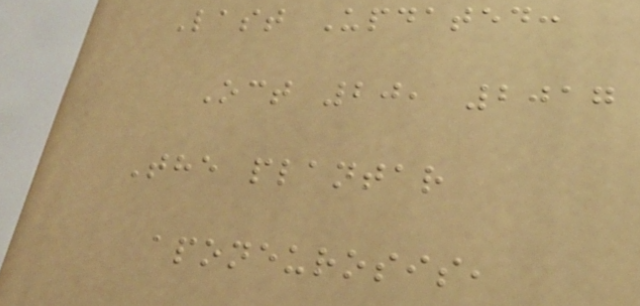Last Updated:
Oct 20, 2017
The plantar
aponeurosis,
